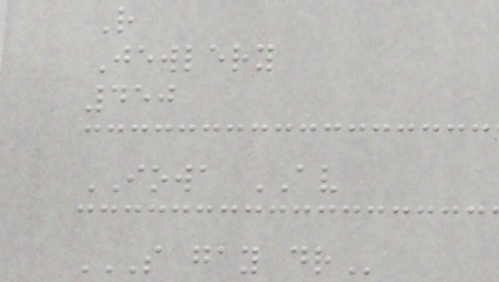R
Jewlery
450
IOWA AV
S GAY DR
